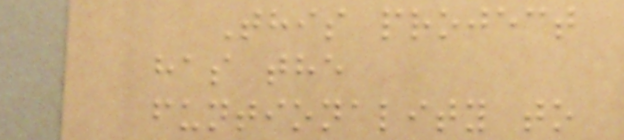This project
has the
funtionality to
